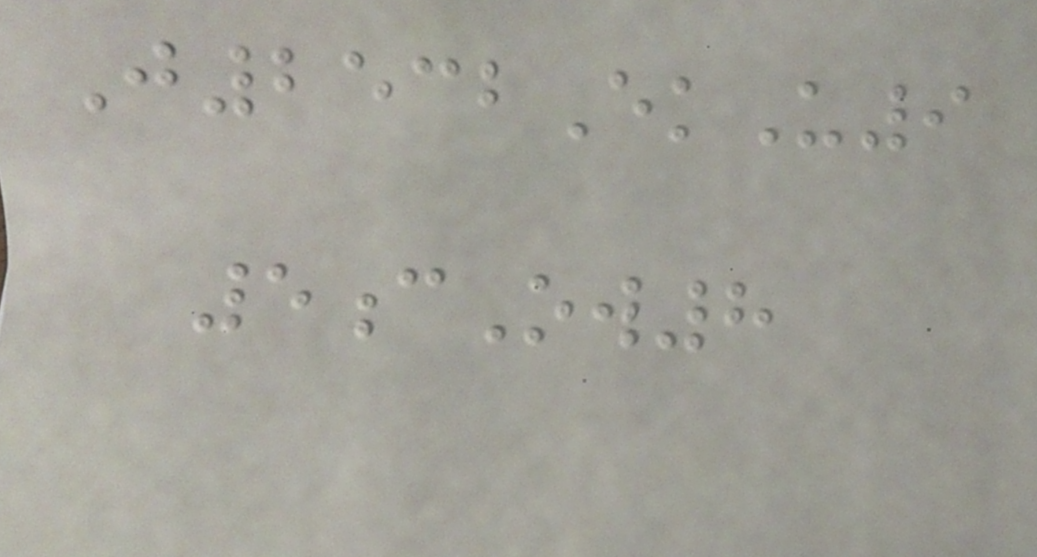J2532EkU9
5cOw8
